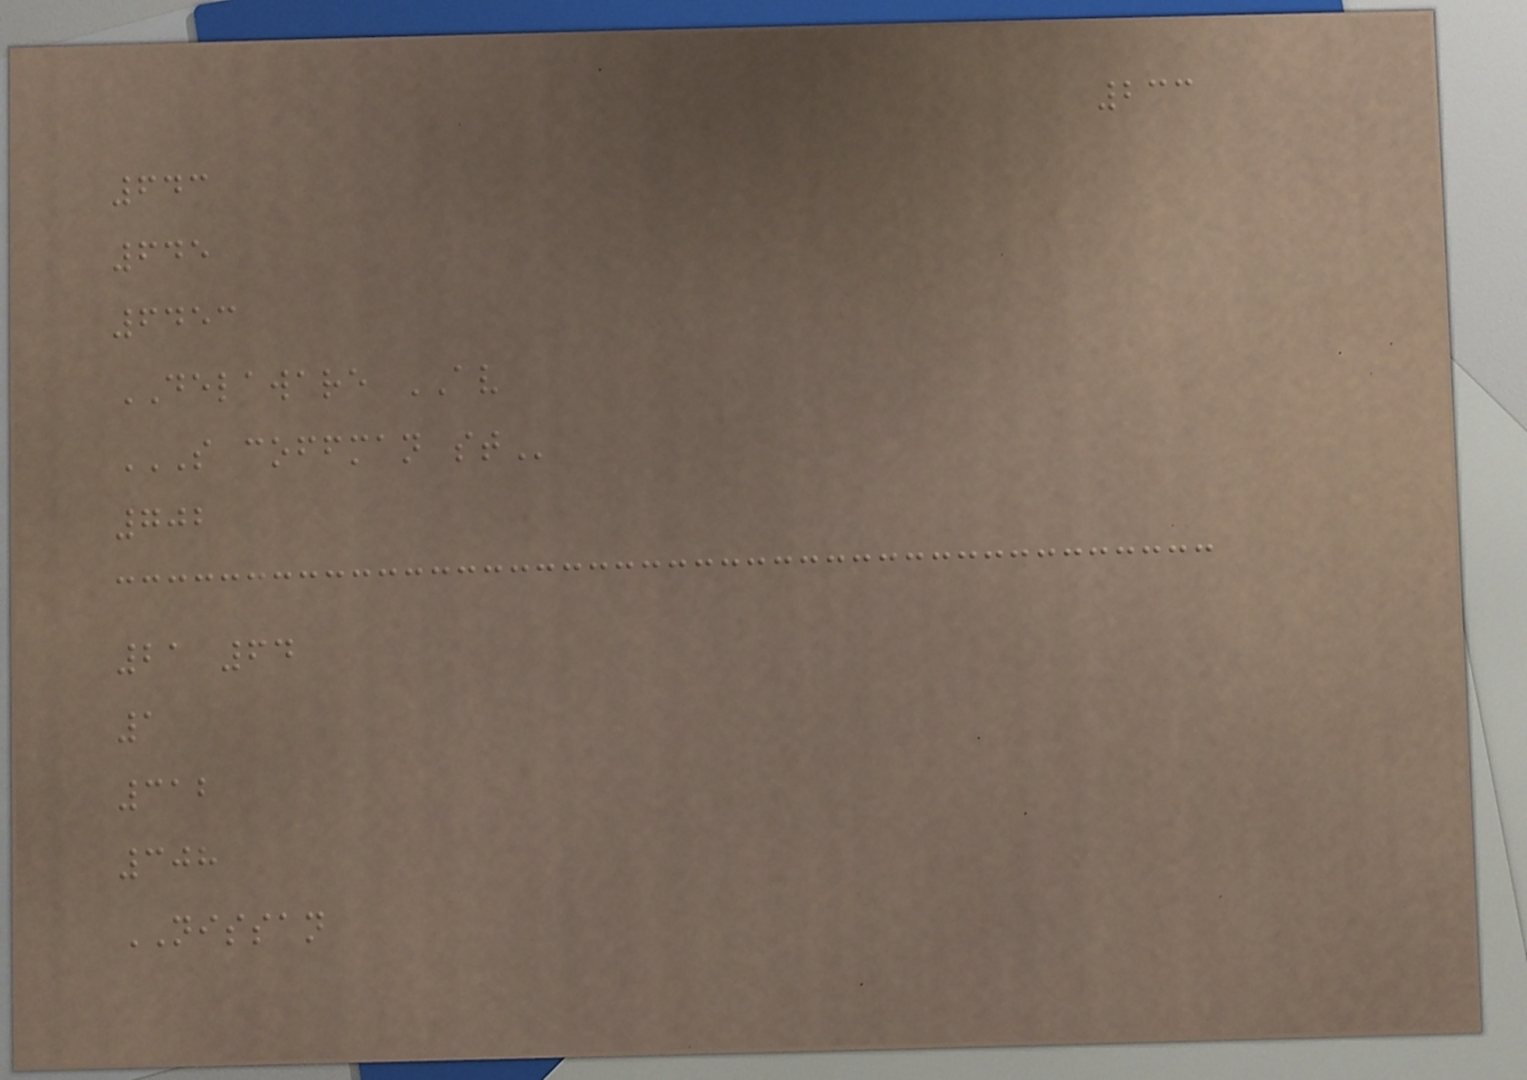233
643
645
6453
DELAWARE AV
S COFFMAN ST
702
21 64
1
312
308
NISSAN
